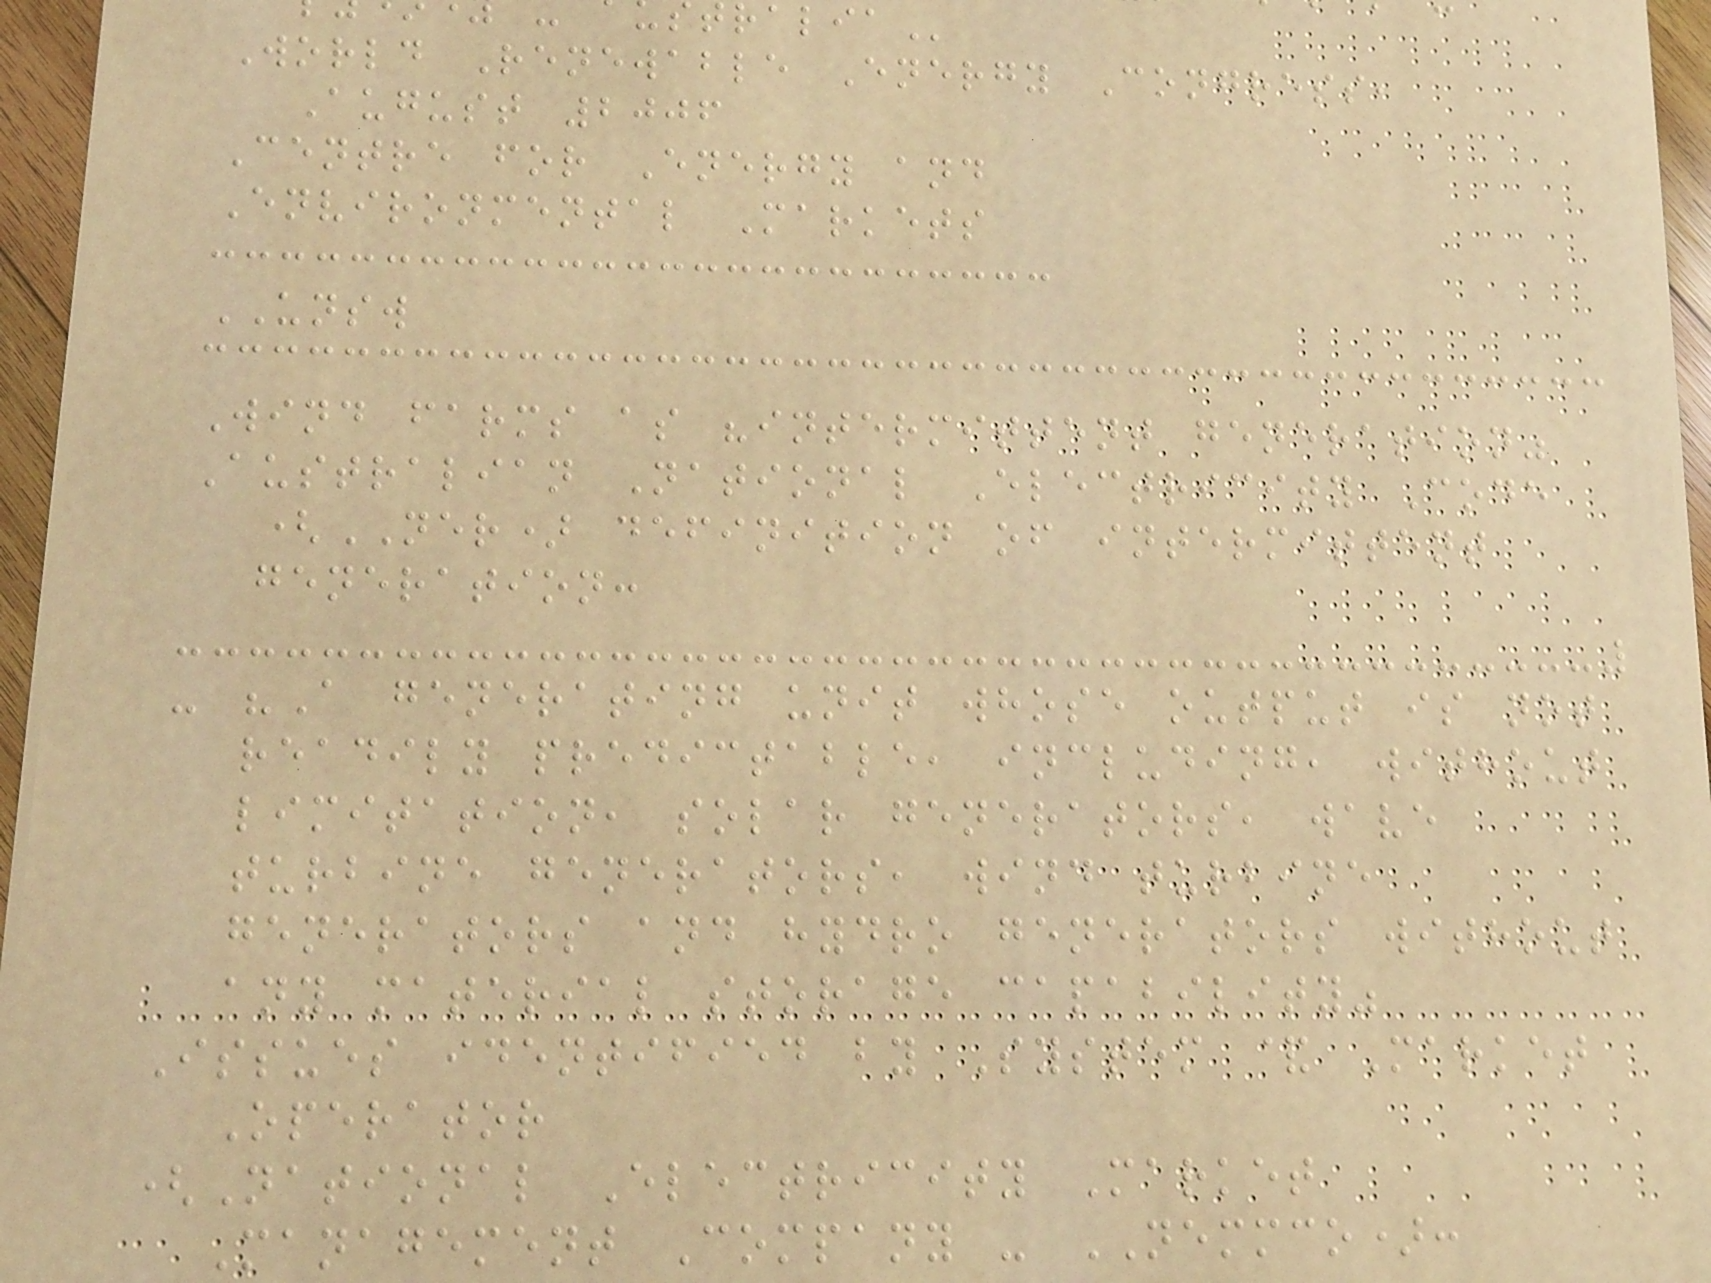World Renewable Energy Congress,
August 2006
Centre for Energy and
Environmental Markets
UNSW
Wind farms as "intermittent generation"
Australian National Electricity Code
(NER) definition of intermittent
generation:
- "A generating unit whose output is not
readily predictable, including, without
limitation, solar generators, wave
turbine generators, wind turbine
generators and hydro generators without
any material storage capability"
Issues identified by System & Market
Operator
(National Electricity Market
Management Company - NEMMCO):
